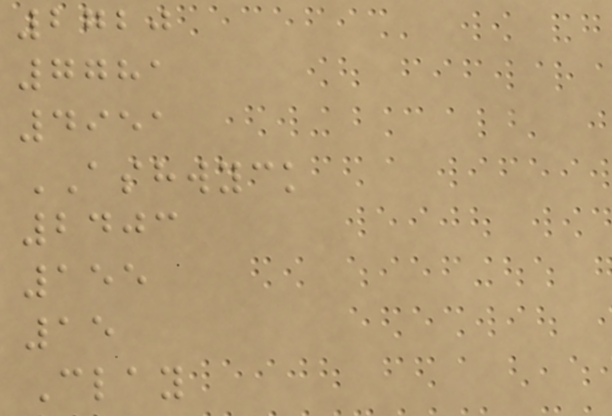2720
7781
4951
ASHWYCK
2403
155
15
Clay
